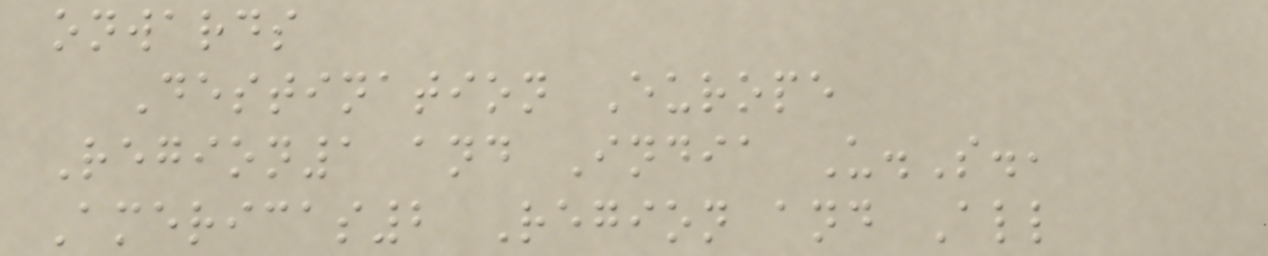onwards
Destination Europe
Region1 and India U.S.,
Americas2 Region and All
